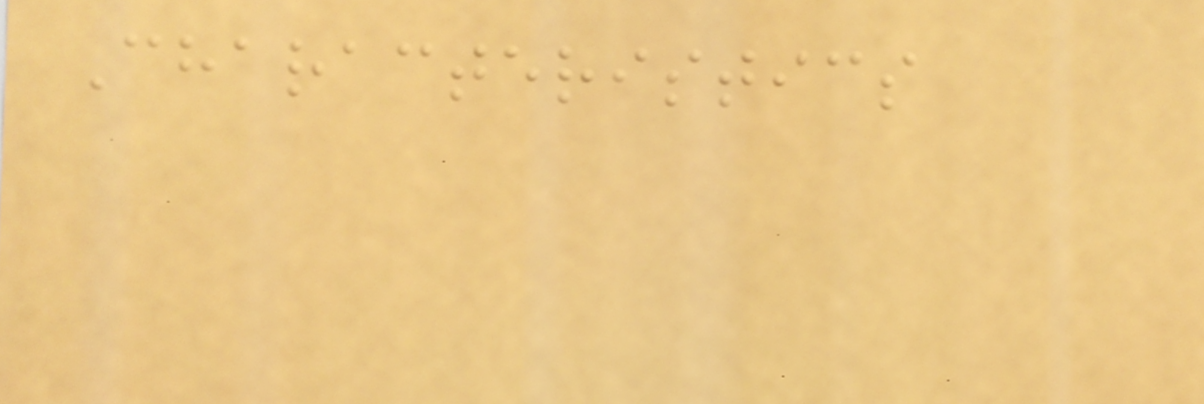Characteristics
